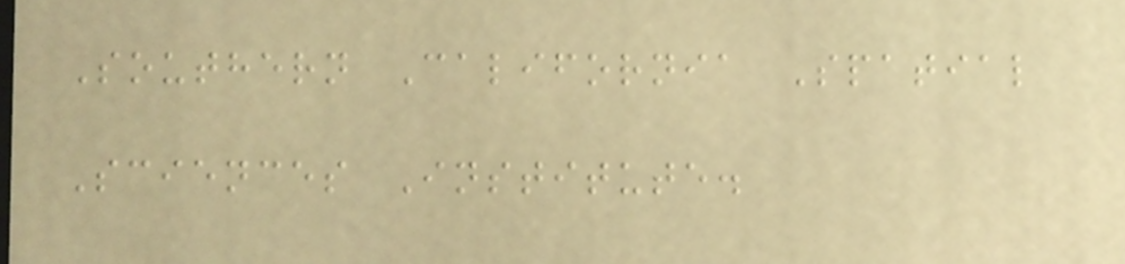Southern California Spatial
Sciences Institute.
